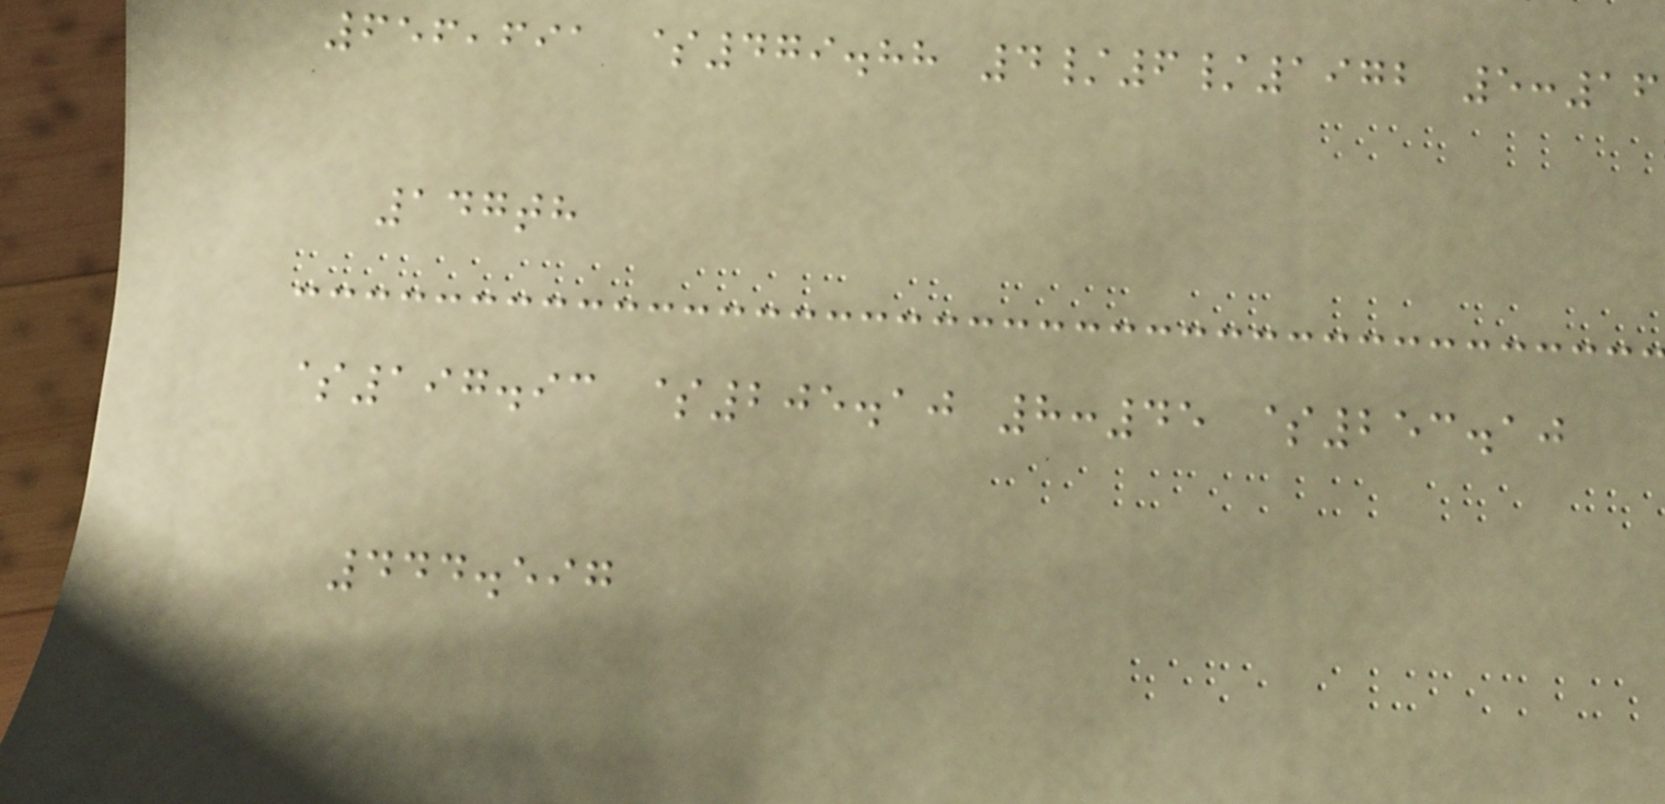656,691 $479.88 4/6/1972 5:16
147th
$197.93 $205.10 8:45 $253.10
444.597
